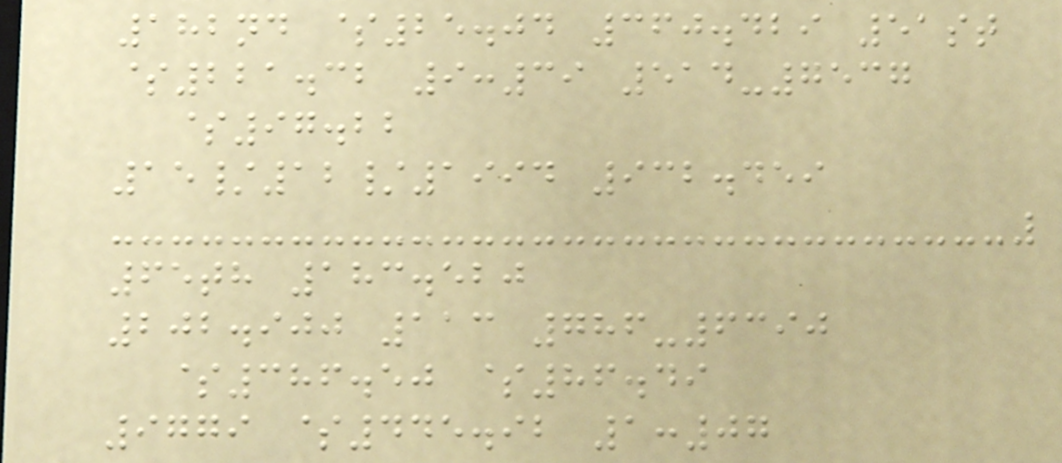182nd $25.04 360.429 51st
$221.32 9:39 514-7537
$97.22
15/12/1994 932.459
65th 183.520
202.900 113 786-6390
$386.50 $86.49
9779 $445.92 1:07
